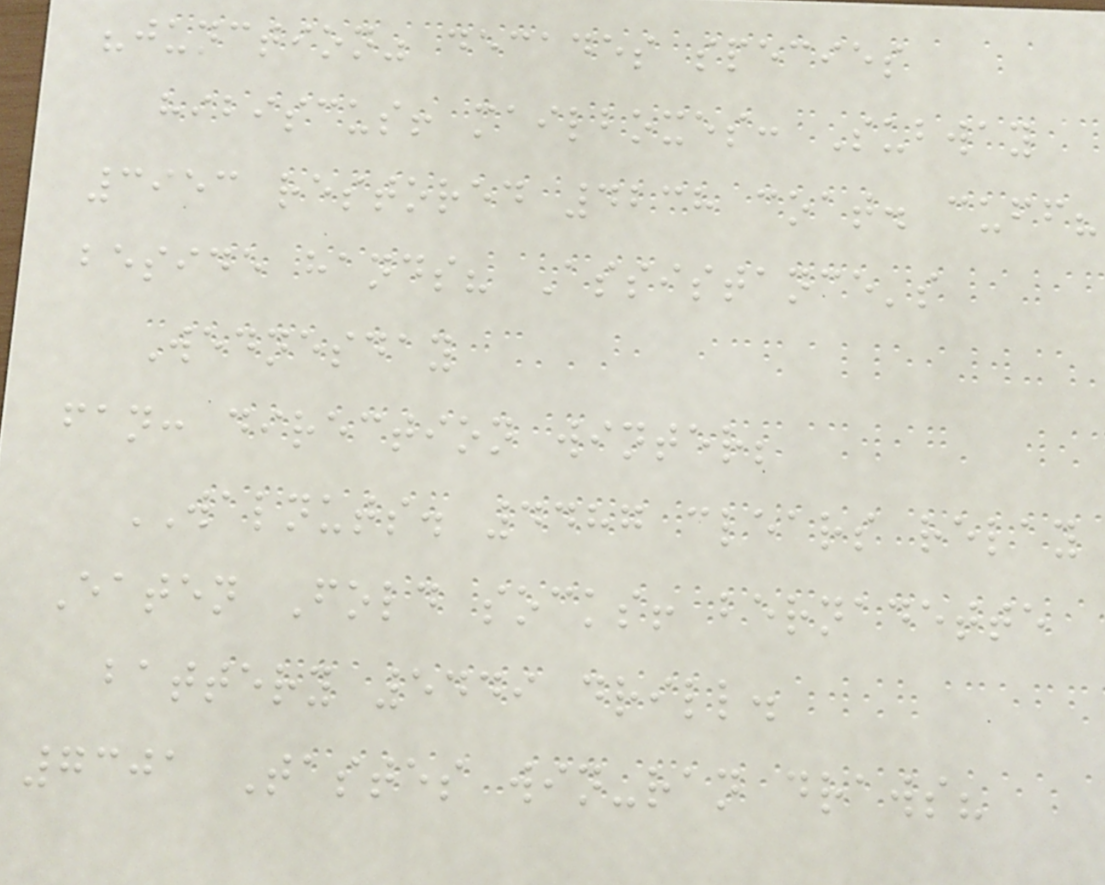"junction" decades species
hibiscus! mailboxes: Subway
3953 restored 4238 coat. cuff?
beside hands? Assistance's
Wednesday
fan: direction winter;
WALNUTS. 4487 clears relay
Eaten Fold socks! bernadette
battery 5449 drill.
7301 Tastes win-ran draws?
